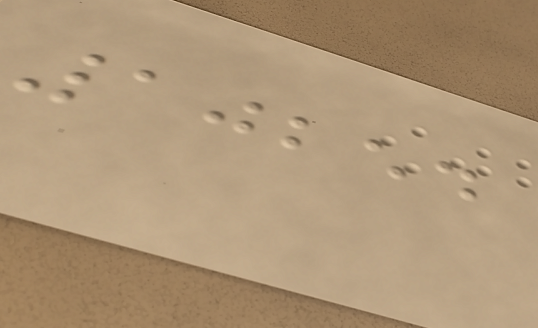10254
